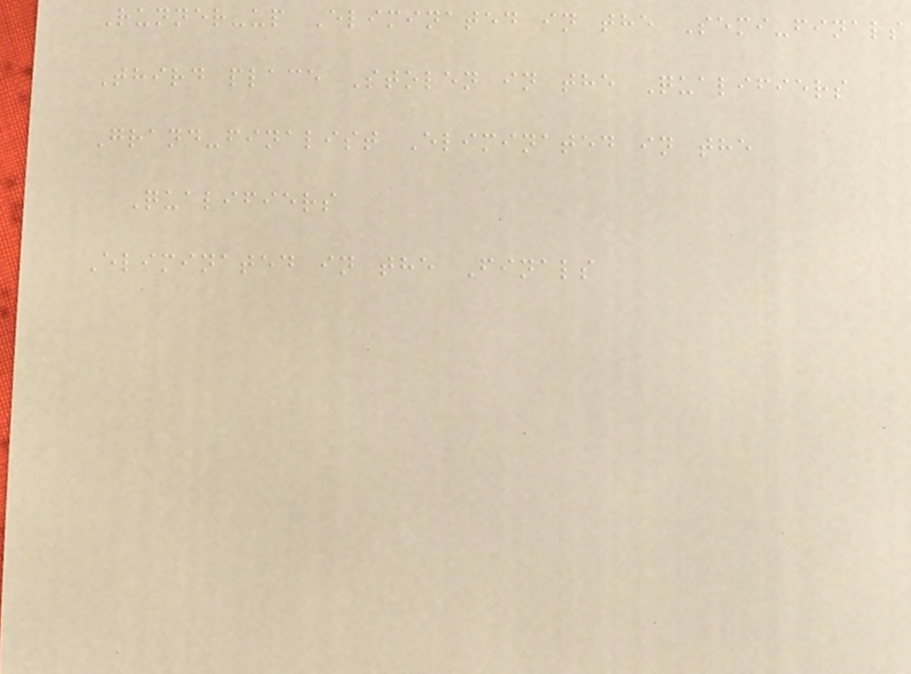Runner-up Eliminated in the Semi-finals
Third place Stolen in the Qualifiers
Grand-finalist Eliminated in the
Qualifiers
Eliminated in the Finals
